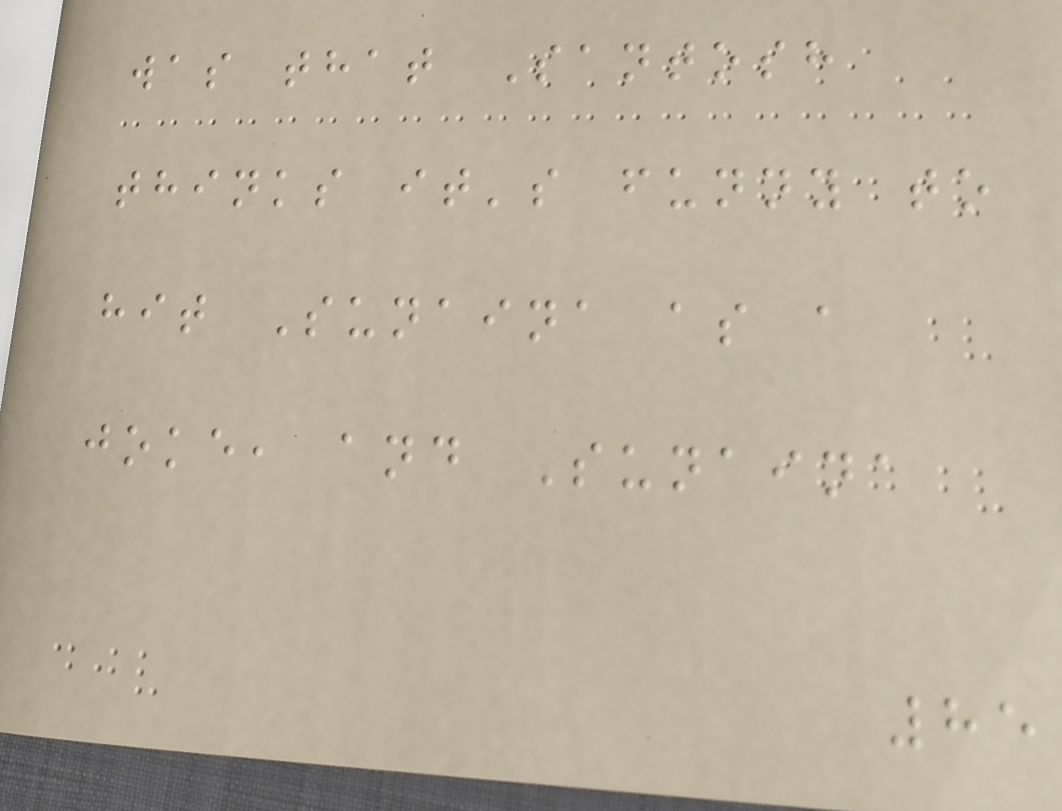was that Santosh
thinks it's funny to
hit Sunaina as a
joke, and Sunaina
85
